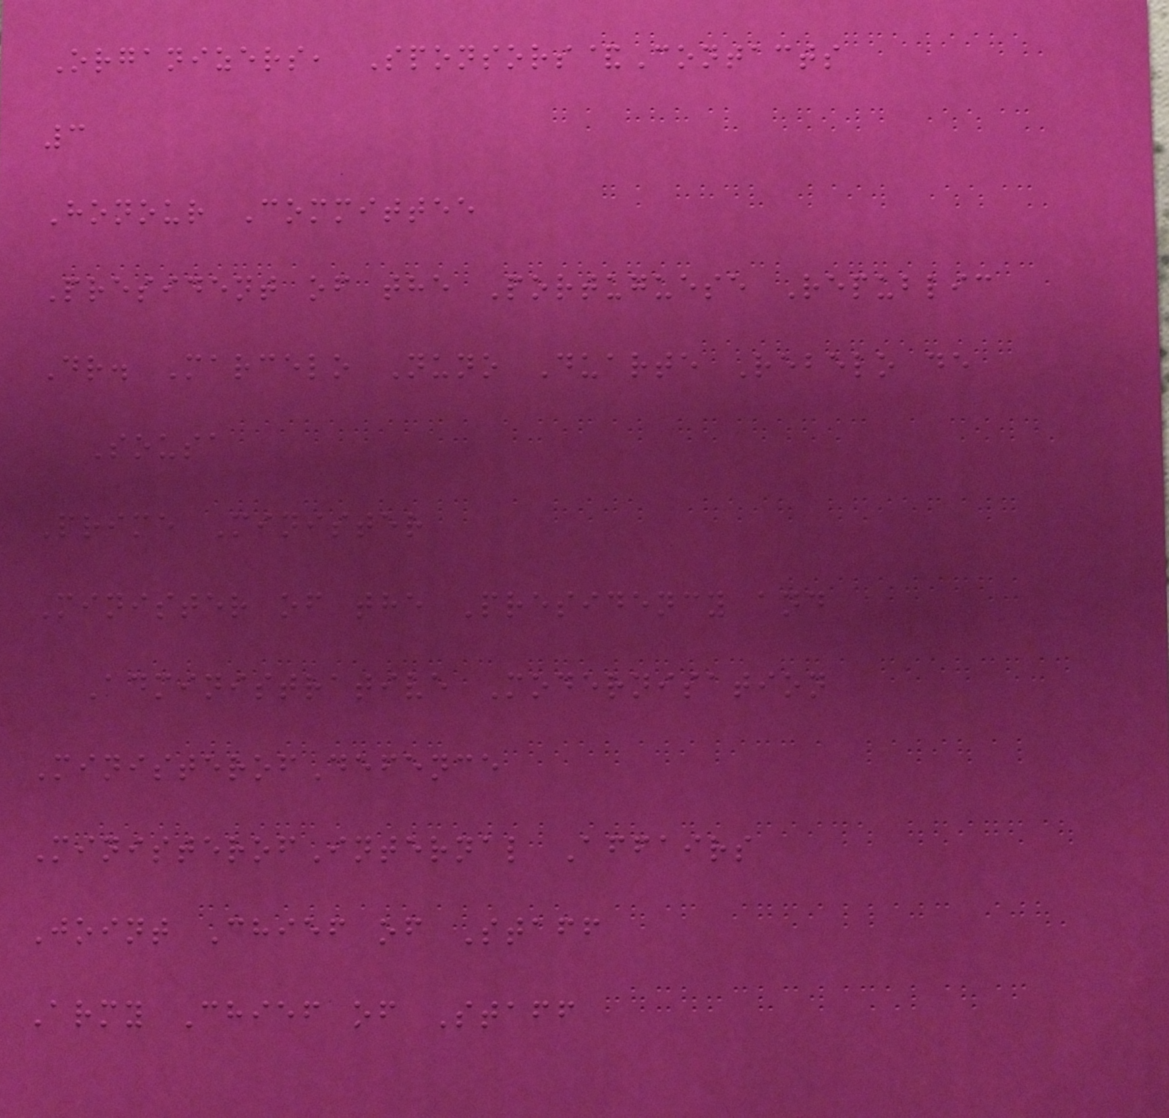Organizers, Sponsors&Contacts
3
Honour Committee
President of the Portuguese Republic
Dr. Marcelo Nuno Duarte Rebelo de
Sousa
Prime Minister
Minister of the Presidency and
Administrative Modernisation
MinisterofDefence
MinisterofInternal Affairs
Joint Chief of Staff
Army Chief of Staff
